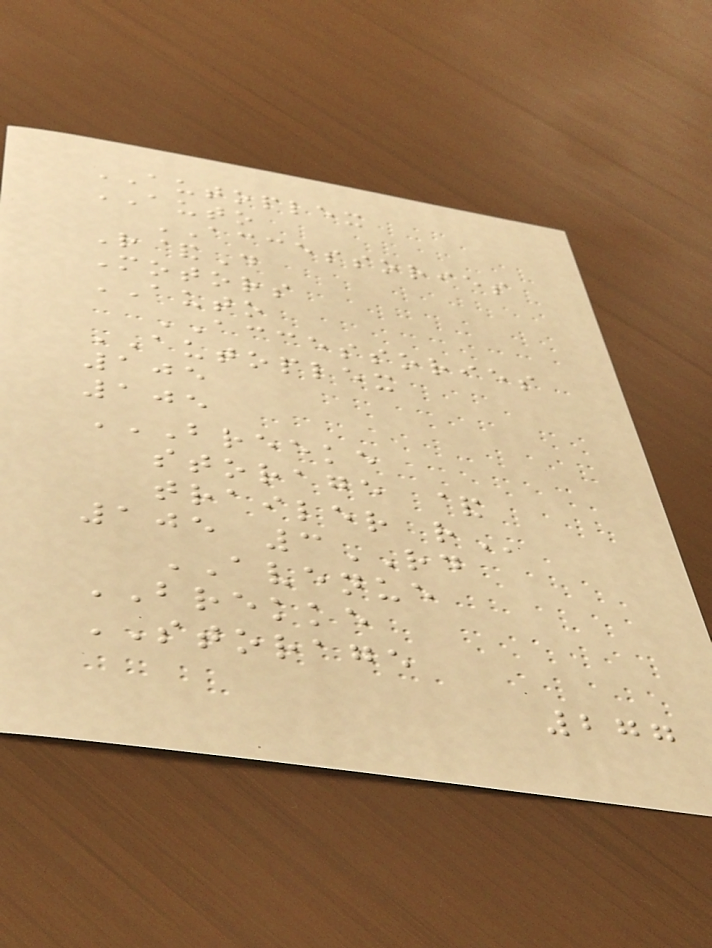AUTOPLEX
AUTO
ACCESSORIES
R&D
Motors
AUTO
ACCESSORIES
AUTOPLEX
105
105
BREEKE
STORAGE &
TRAILER R
105 3RD
AVENUE
BREKKE
STORAGE
277
